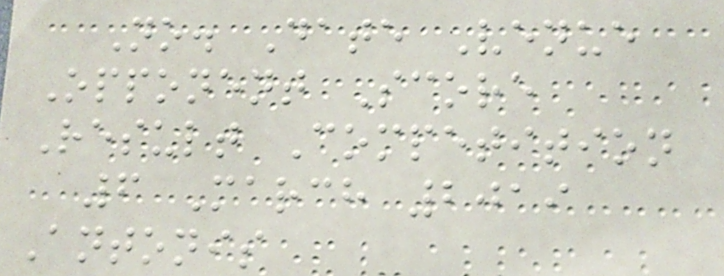No. Date Venue
Opponent Score
Result Competition
6 March 2019
Antonis
